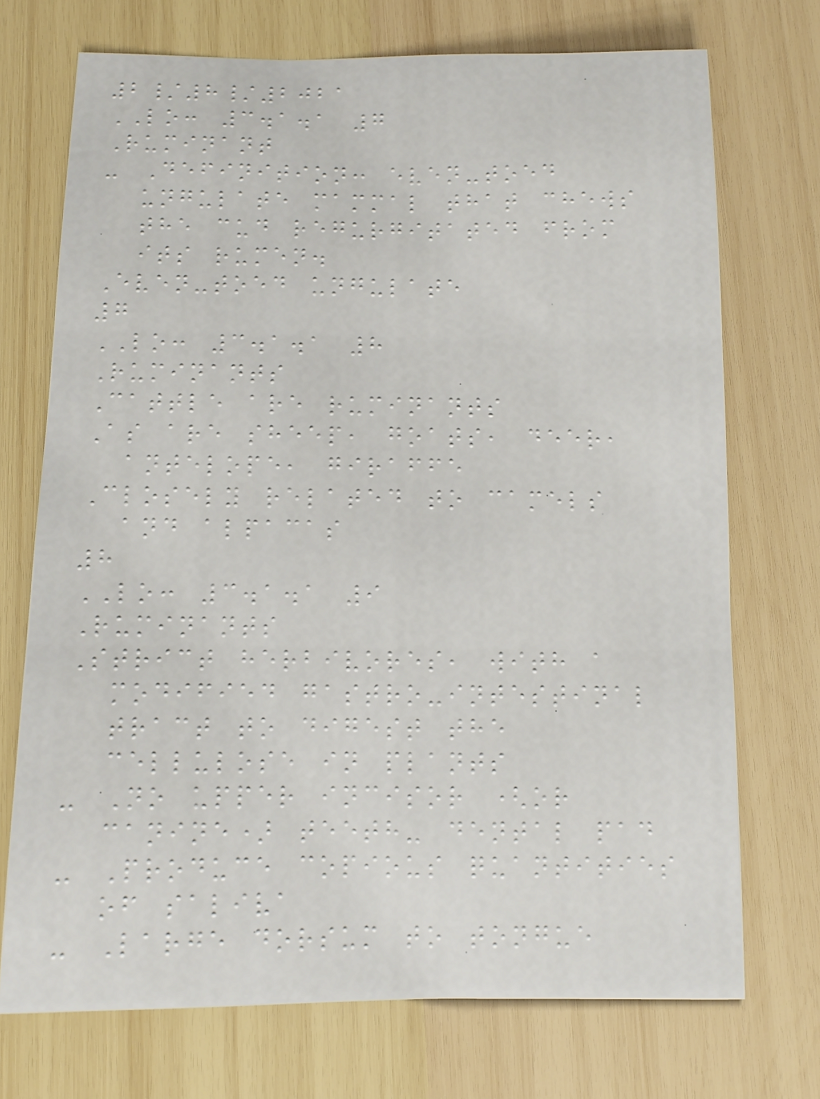2/8/2021
LO: 3.1.1 7
Ruminant
- Definition: even-toed
ungulate mammal that chews
the cud regurgitated from
its rumen.
Even-toed ungulate
7
LO: 3.1.1 8
Ruminants
Cattle are ruminants
As are sheep, goats, deer,
antelope, giraffe
Closely related to camels
and alpacas
8
LO: 3.1.1 9
Ruminants
Strict herbivores, with a
modified gastro-intestinal
tract to digest the
cellulose in plants
- No upper incisor (or
canine) teeth- dental pad
- Produce copious quantities
of saliva
- Large dorsum to tongue
